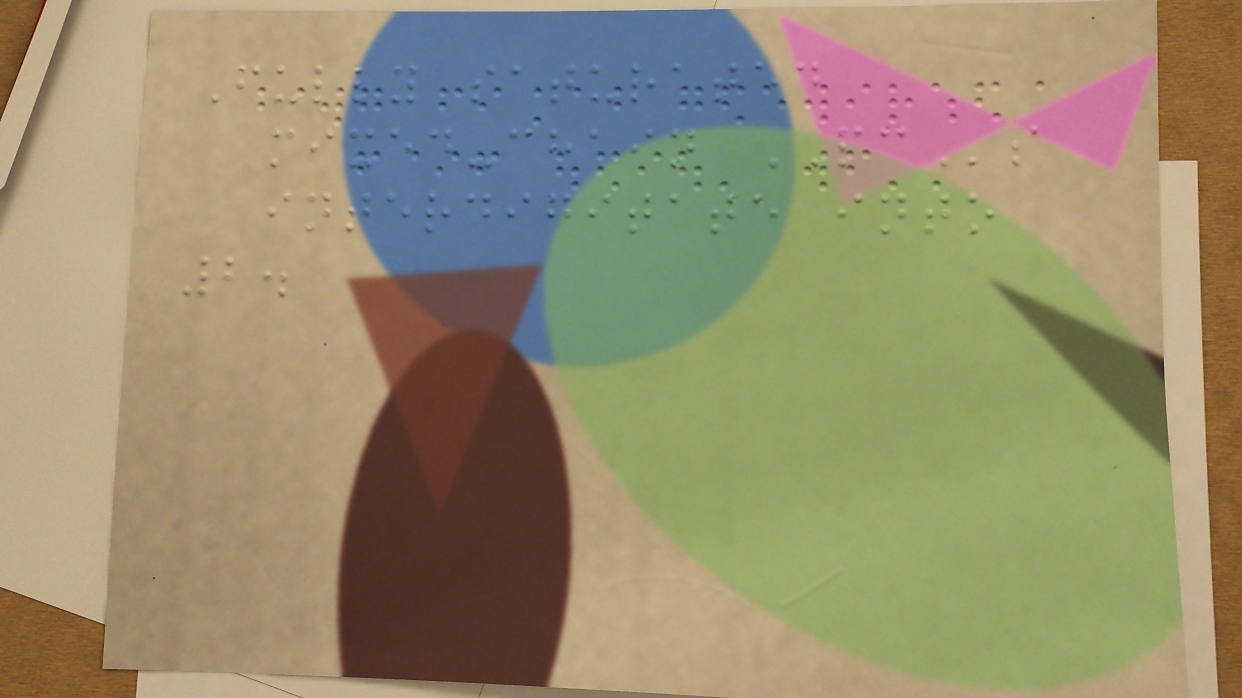Fully saturated
mixed-chain PCs
interdigitate into
2.
